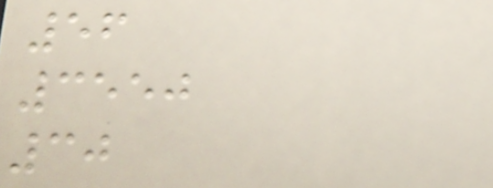56
3550
30
